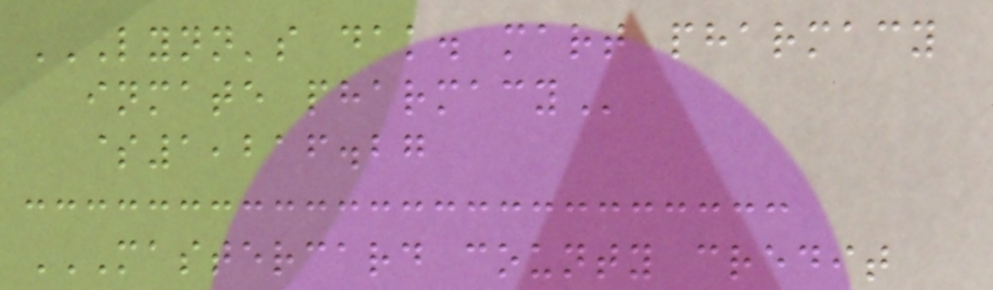LYNN'S DAK. MART PHARMACY
INMATE PHARMACY
$1,216.27
MASTERCARD COUNTY CREDIT
